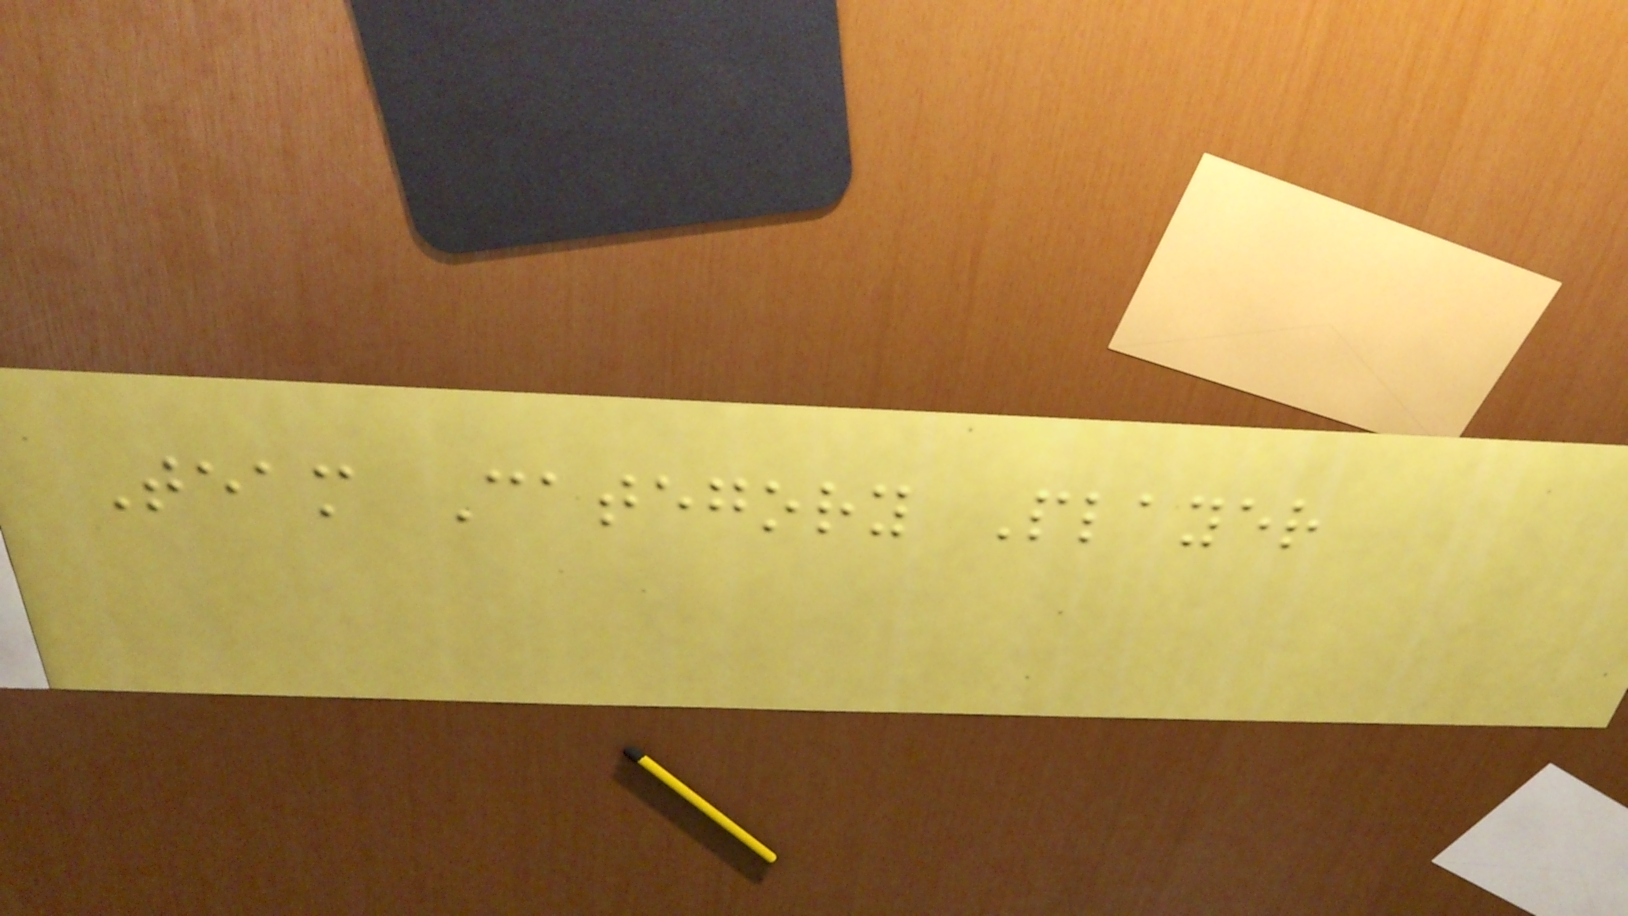Team Category Player
